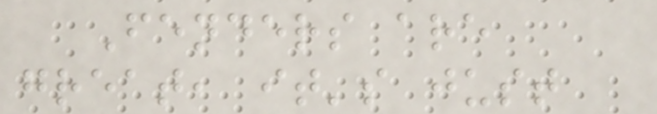Fenders are
great, it's just
